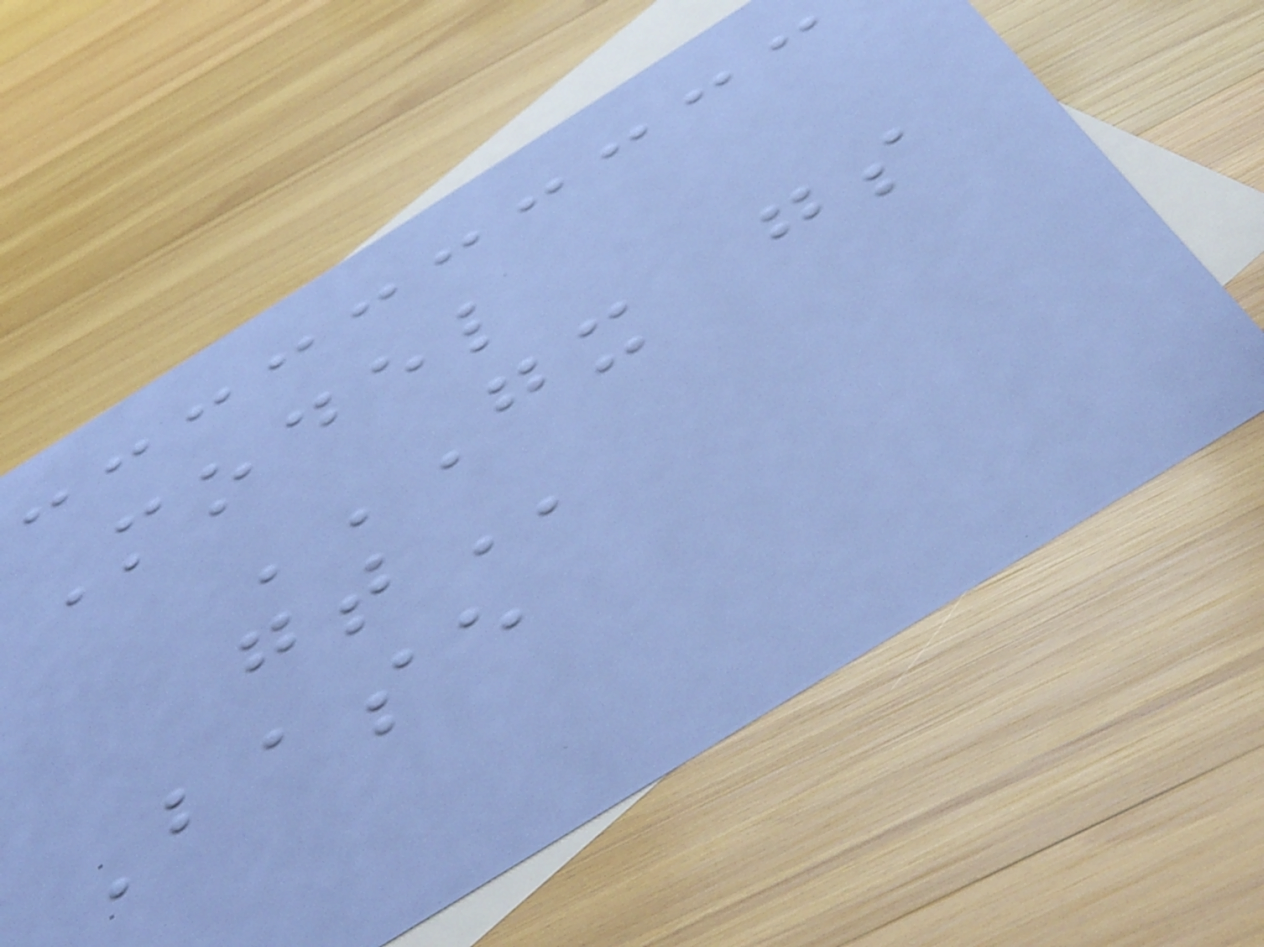Model
GX GS
GT
Base
